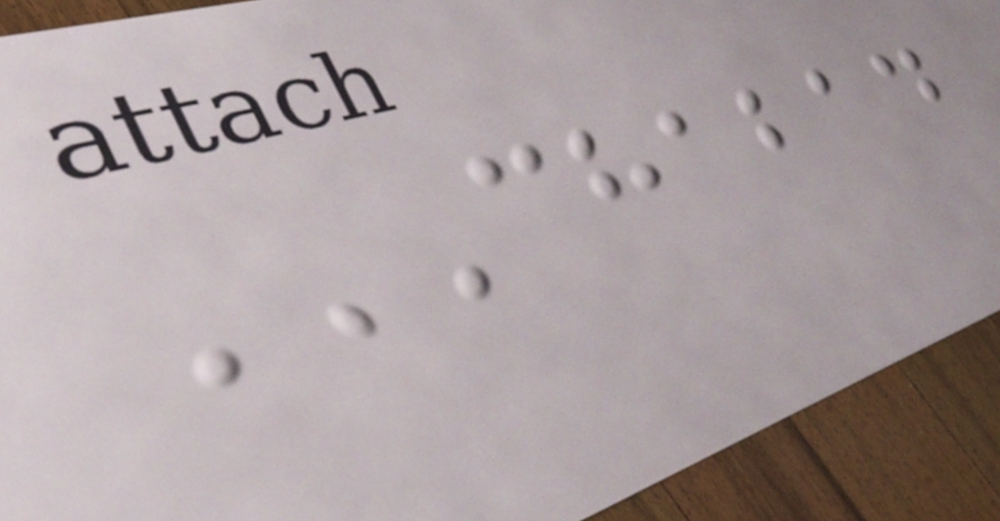CHABAD
